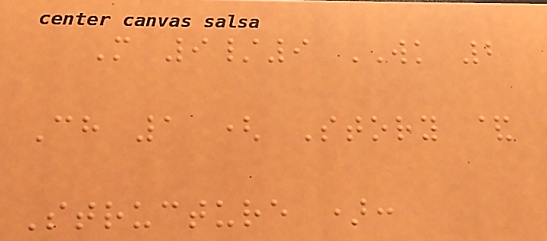M 9/9 WK 2
Ch 1 ( Story &
Structure ):
